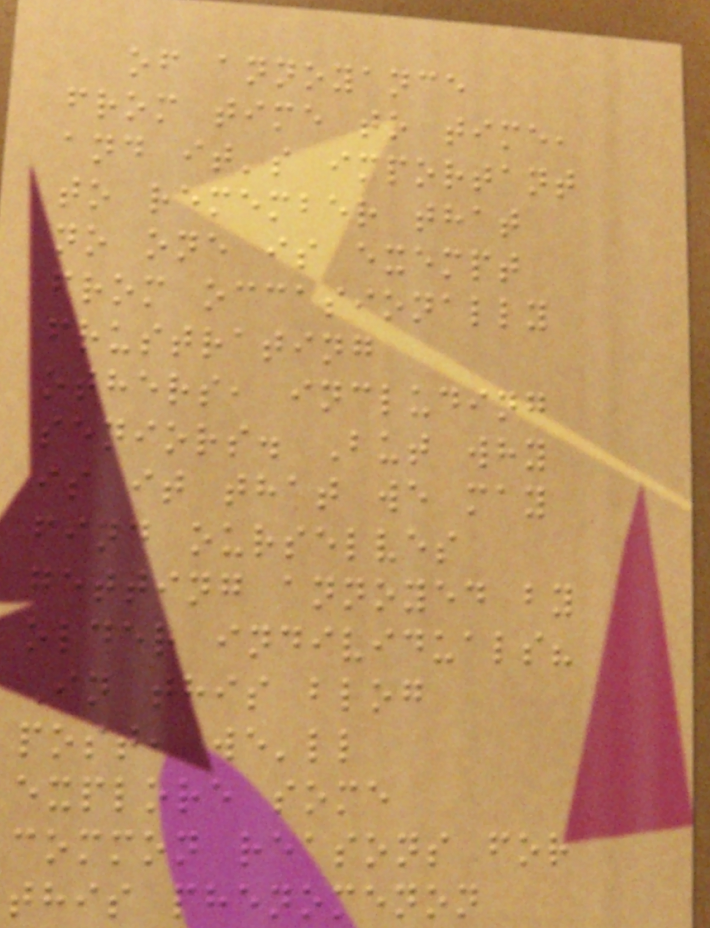of annoyance
from time to time,
and it's important
to remember that
no one is exempt
from occasionally
frustrating
others, including
seniors. But why
is it that we may
find ourselves
getting annoyed by
older individuals?
In this blog
post, we'll
explore some
common reasons for
this phenomenon
